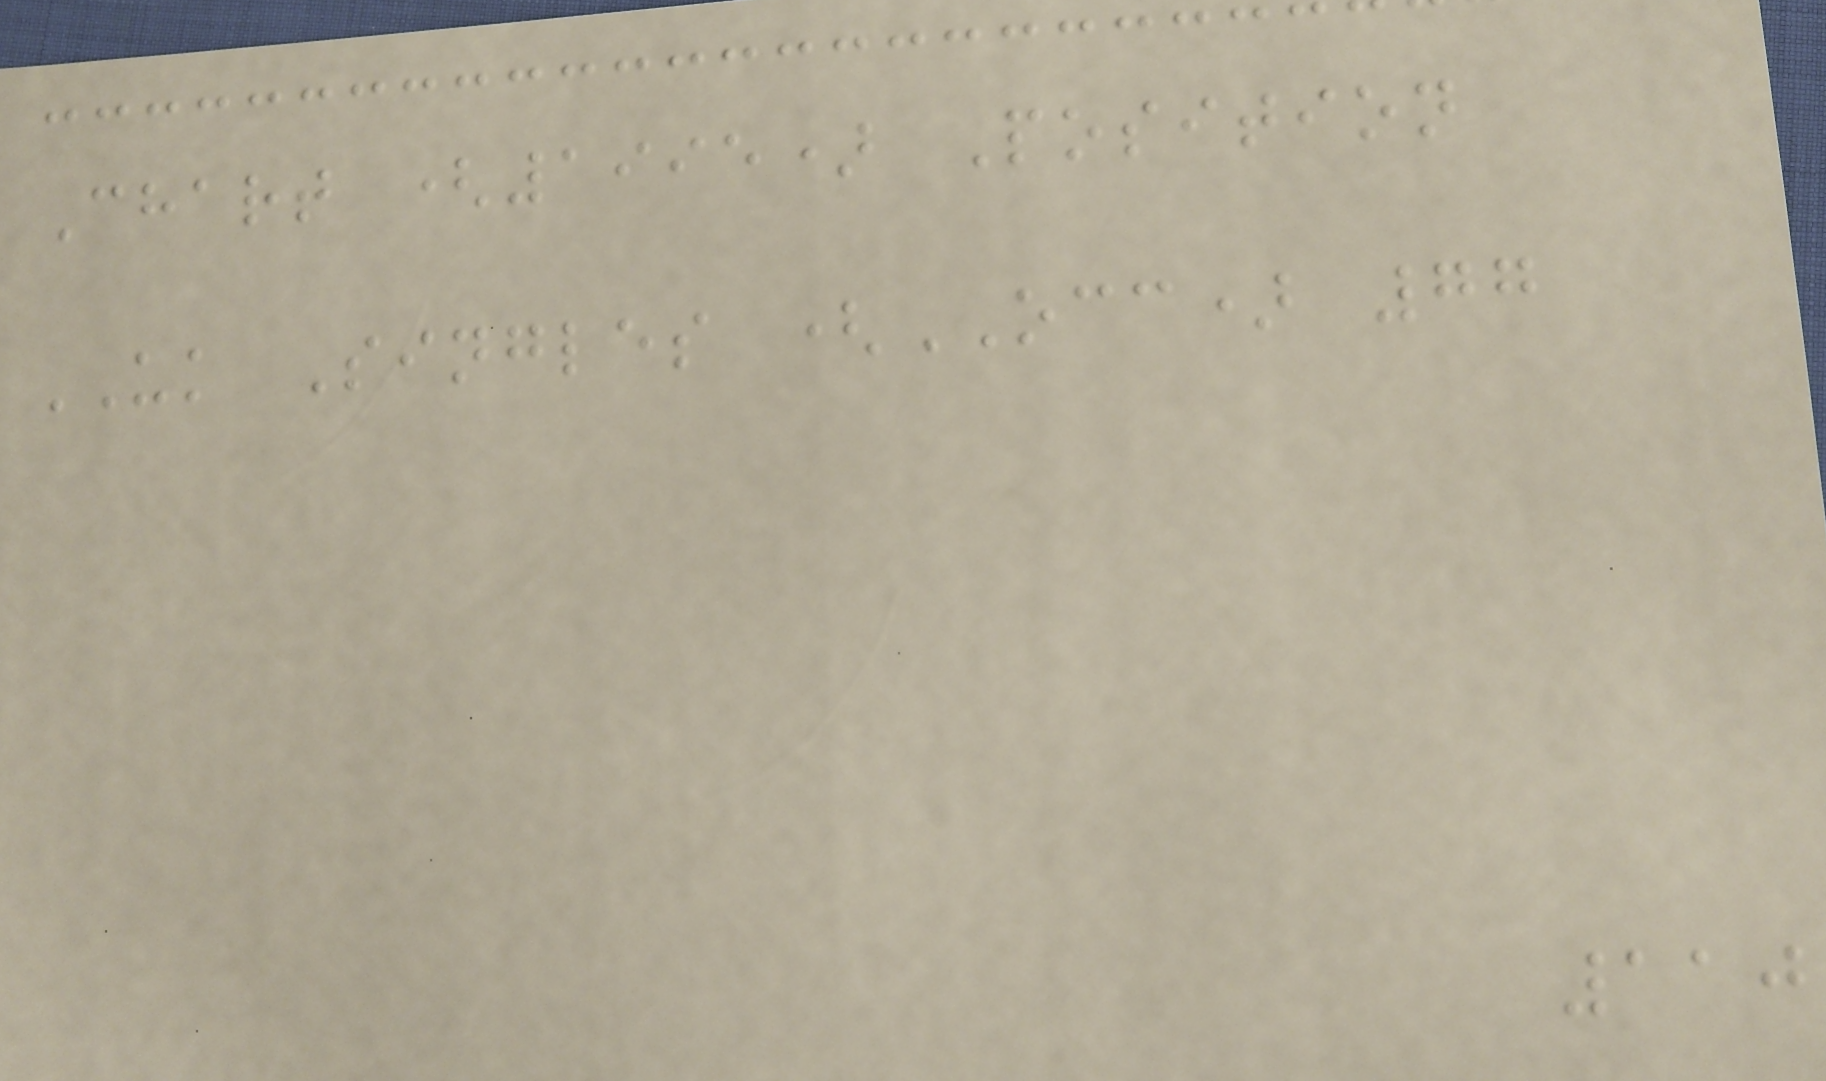Chart (1995) Position
UK Singles (OCC) 77
110
